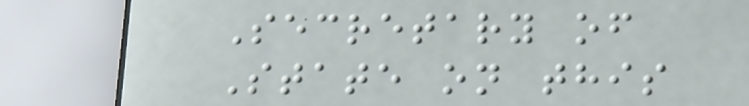Secretary of
State on this
